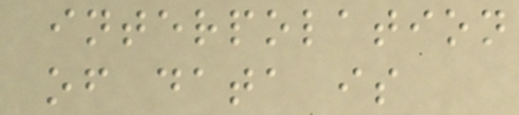interpolation
of data is
